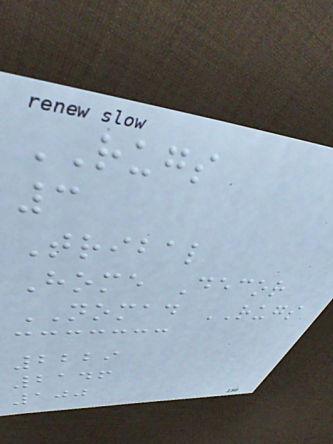RUGS
3
Tribal
Home Decor
NOMAD RUGS
2229
2146
100
